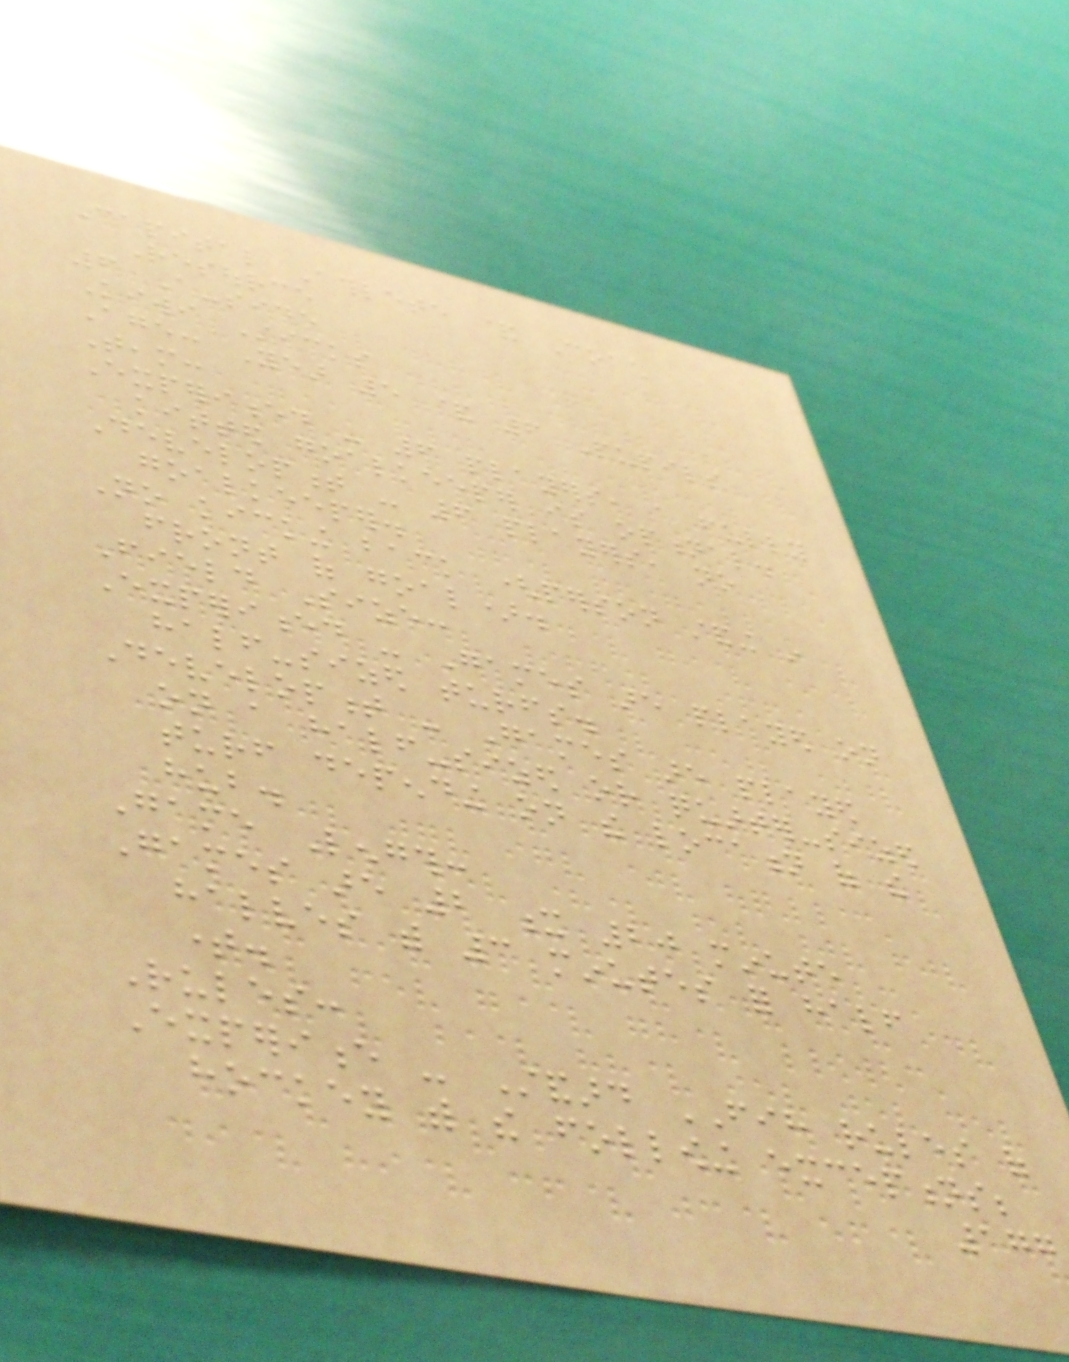Capital Athlete & Coach
Resource
6 A-side
Kiwi Sticks
Age: Year 5 & 6 Pupils
Team:
Experienced - 6 players, a fully
kitted goalkeeper is optional.
Development - 6 players, no
goalkeeper.
No kicking back (person standing in
front of goal).
Field Size:
Experienced - Games are played on
half-sized turfs.
Development - Games are played
on a half-sized or quarter-sized
turf depending on the location of the
hub.
Game Length:
Games are 2 x 20 minute
halves with 3 minutes for half
time.
Rules:
Experience - Standard FIH rules of
hockey with the following exceptions;
177
